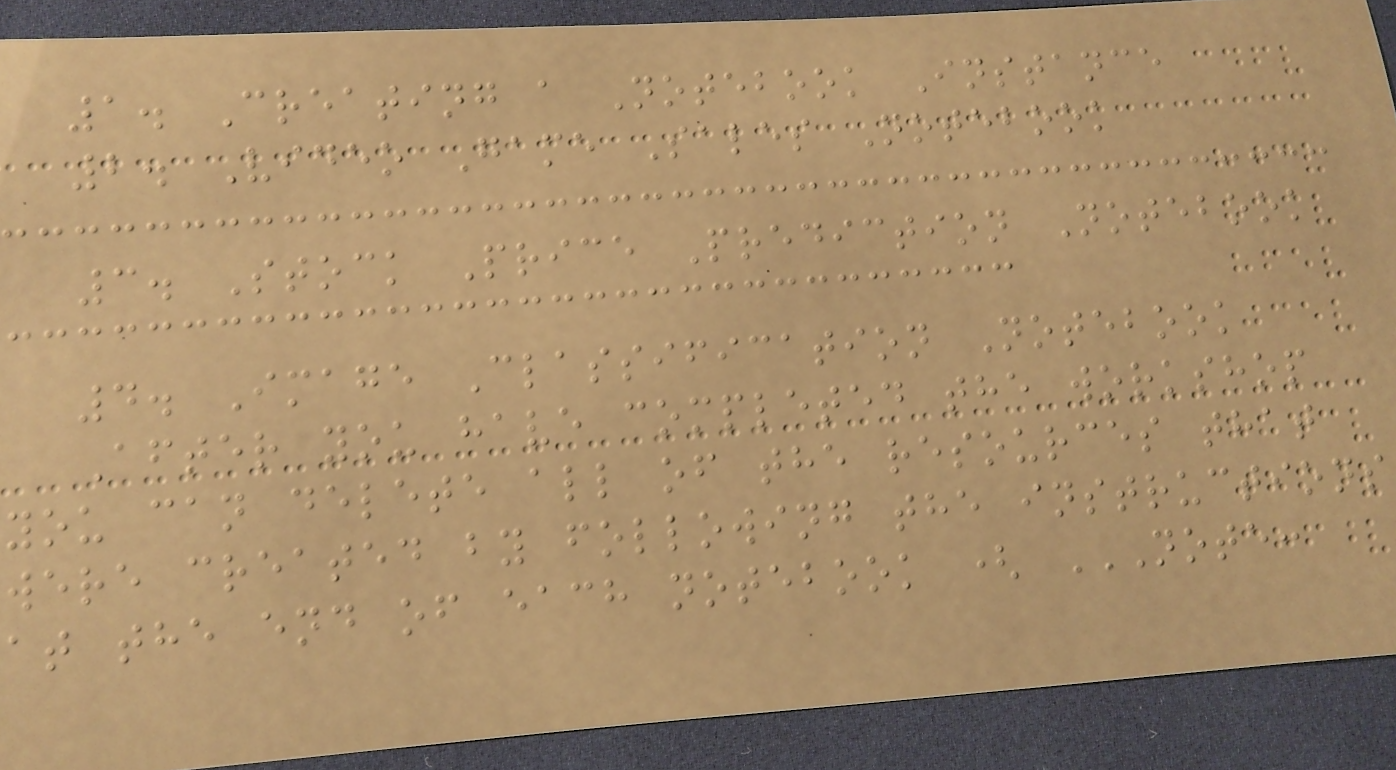1. Creating a Notebook Instance
2. Video Game Sales Notebook
3. Stock Price Prediction Notebook
4. Image Classification Notebook
After you have completed the workshop
you can delete all of the resources that
were created by following the instructions
at the end of each notebook ( NOTE:
